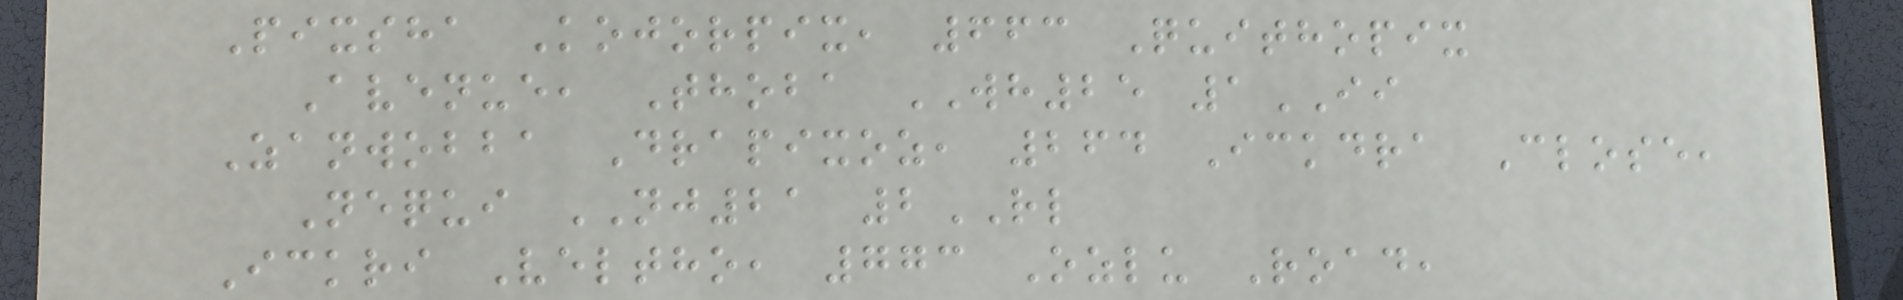Pixsha Kojorpix, 663 Quithopix
Avenue, Thoba WH25 1II
Zanwobba Drapixoz, 264 Ickdra Close,
Nequi NJ21 2RL
Ickri Veltho, 773 Ozlu Road,
